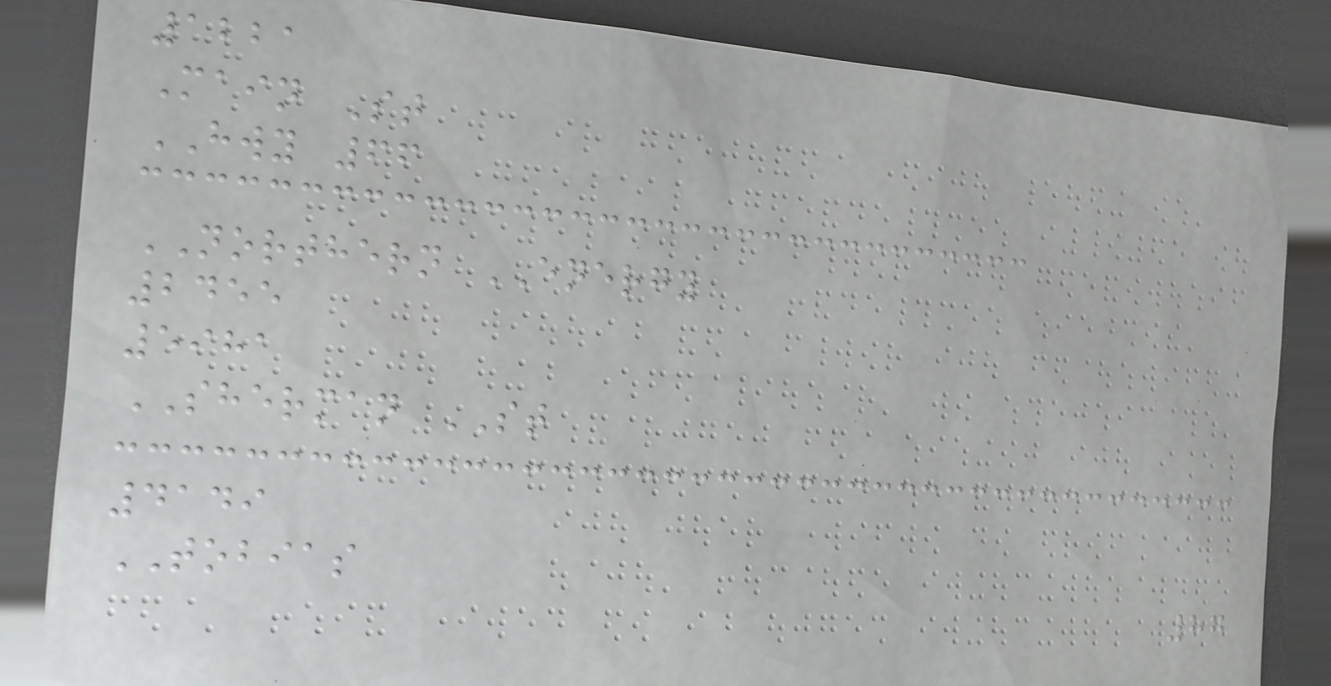1221
Main St
HWY 66
NORTHERN ENERGY
2455
5981
SHERMAN ST
4149
TOBIAS
87
